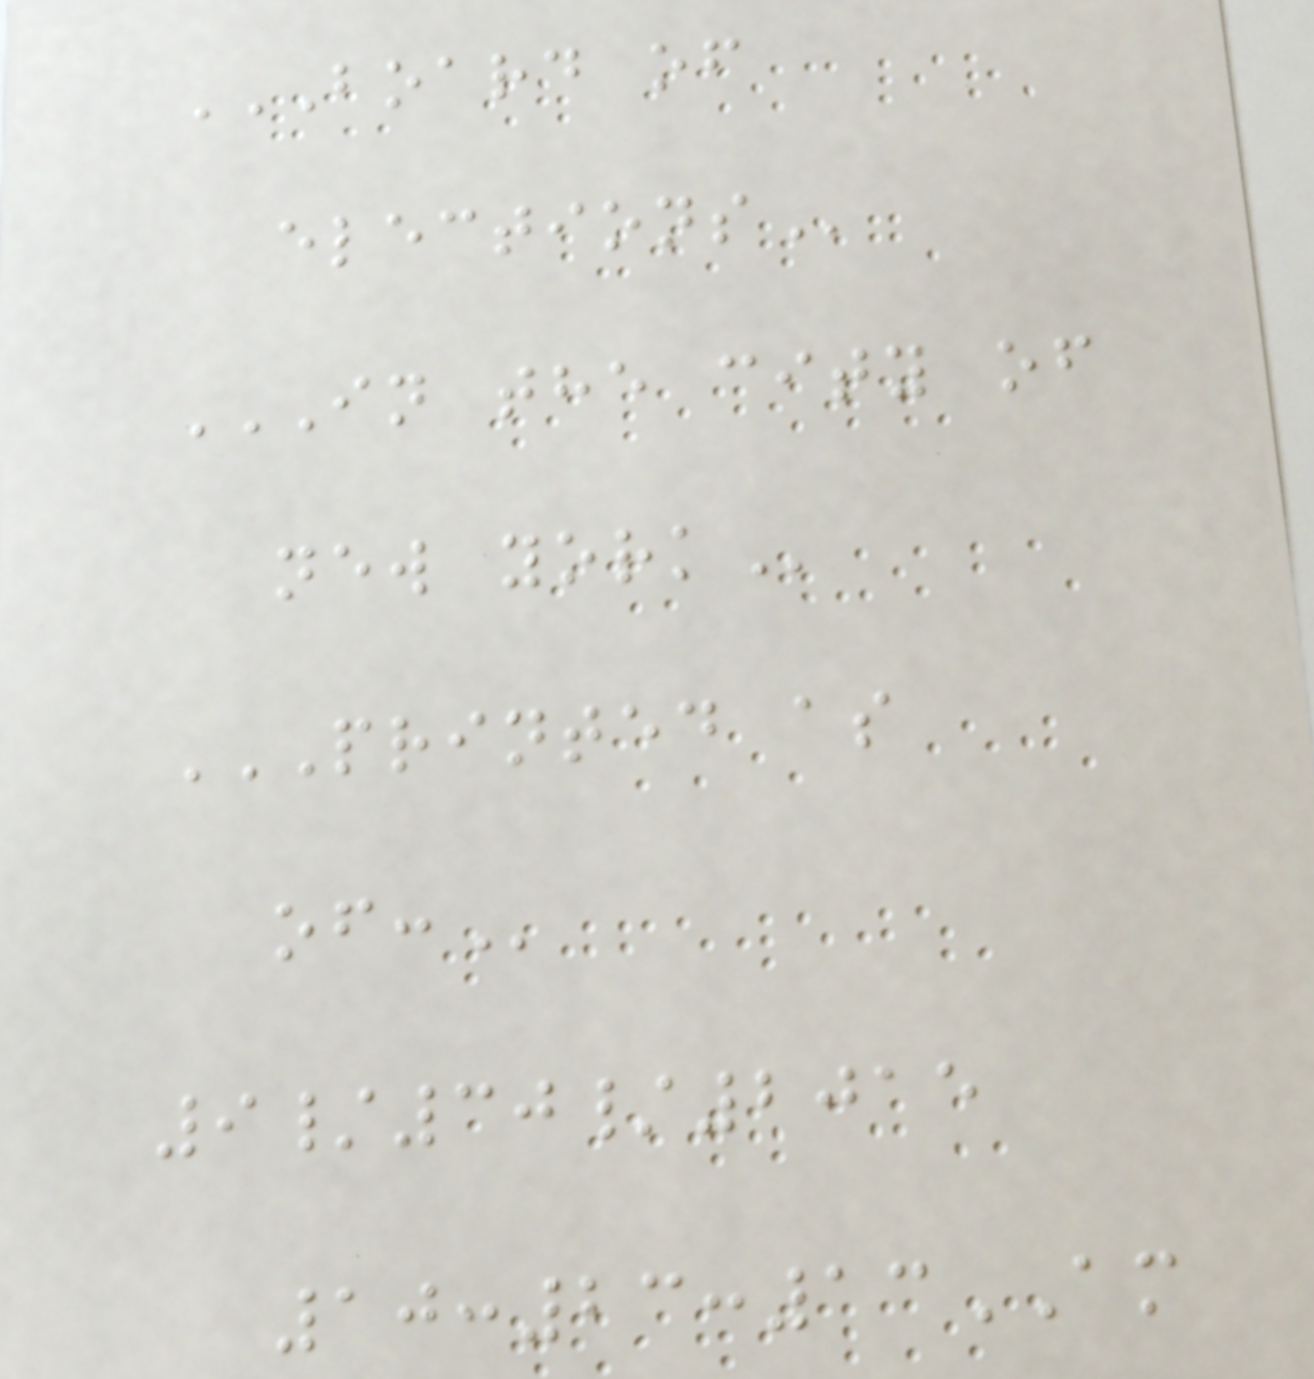BOARD OF
ELECTIONS
IN THE CITY OF
NEW YORK
PRINTED AS
OF:
9/30/2015
10:23:13AM
